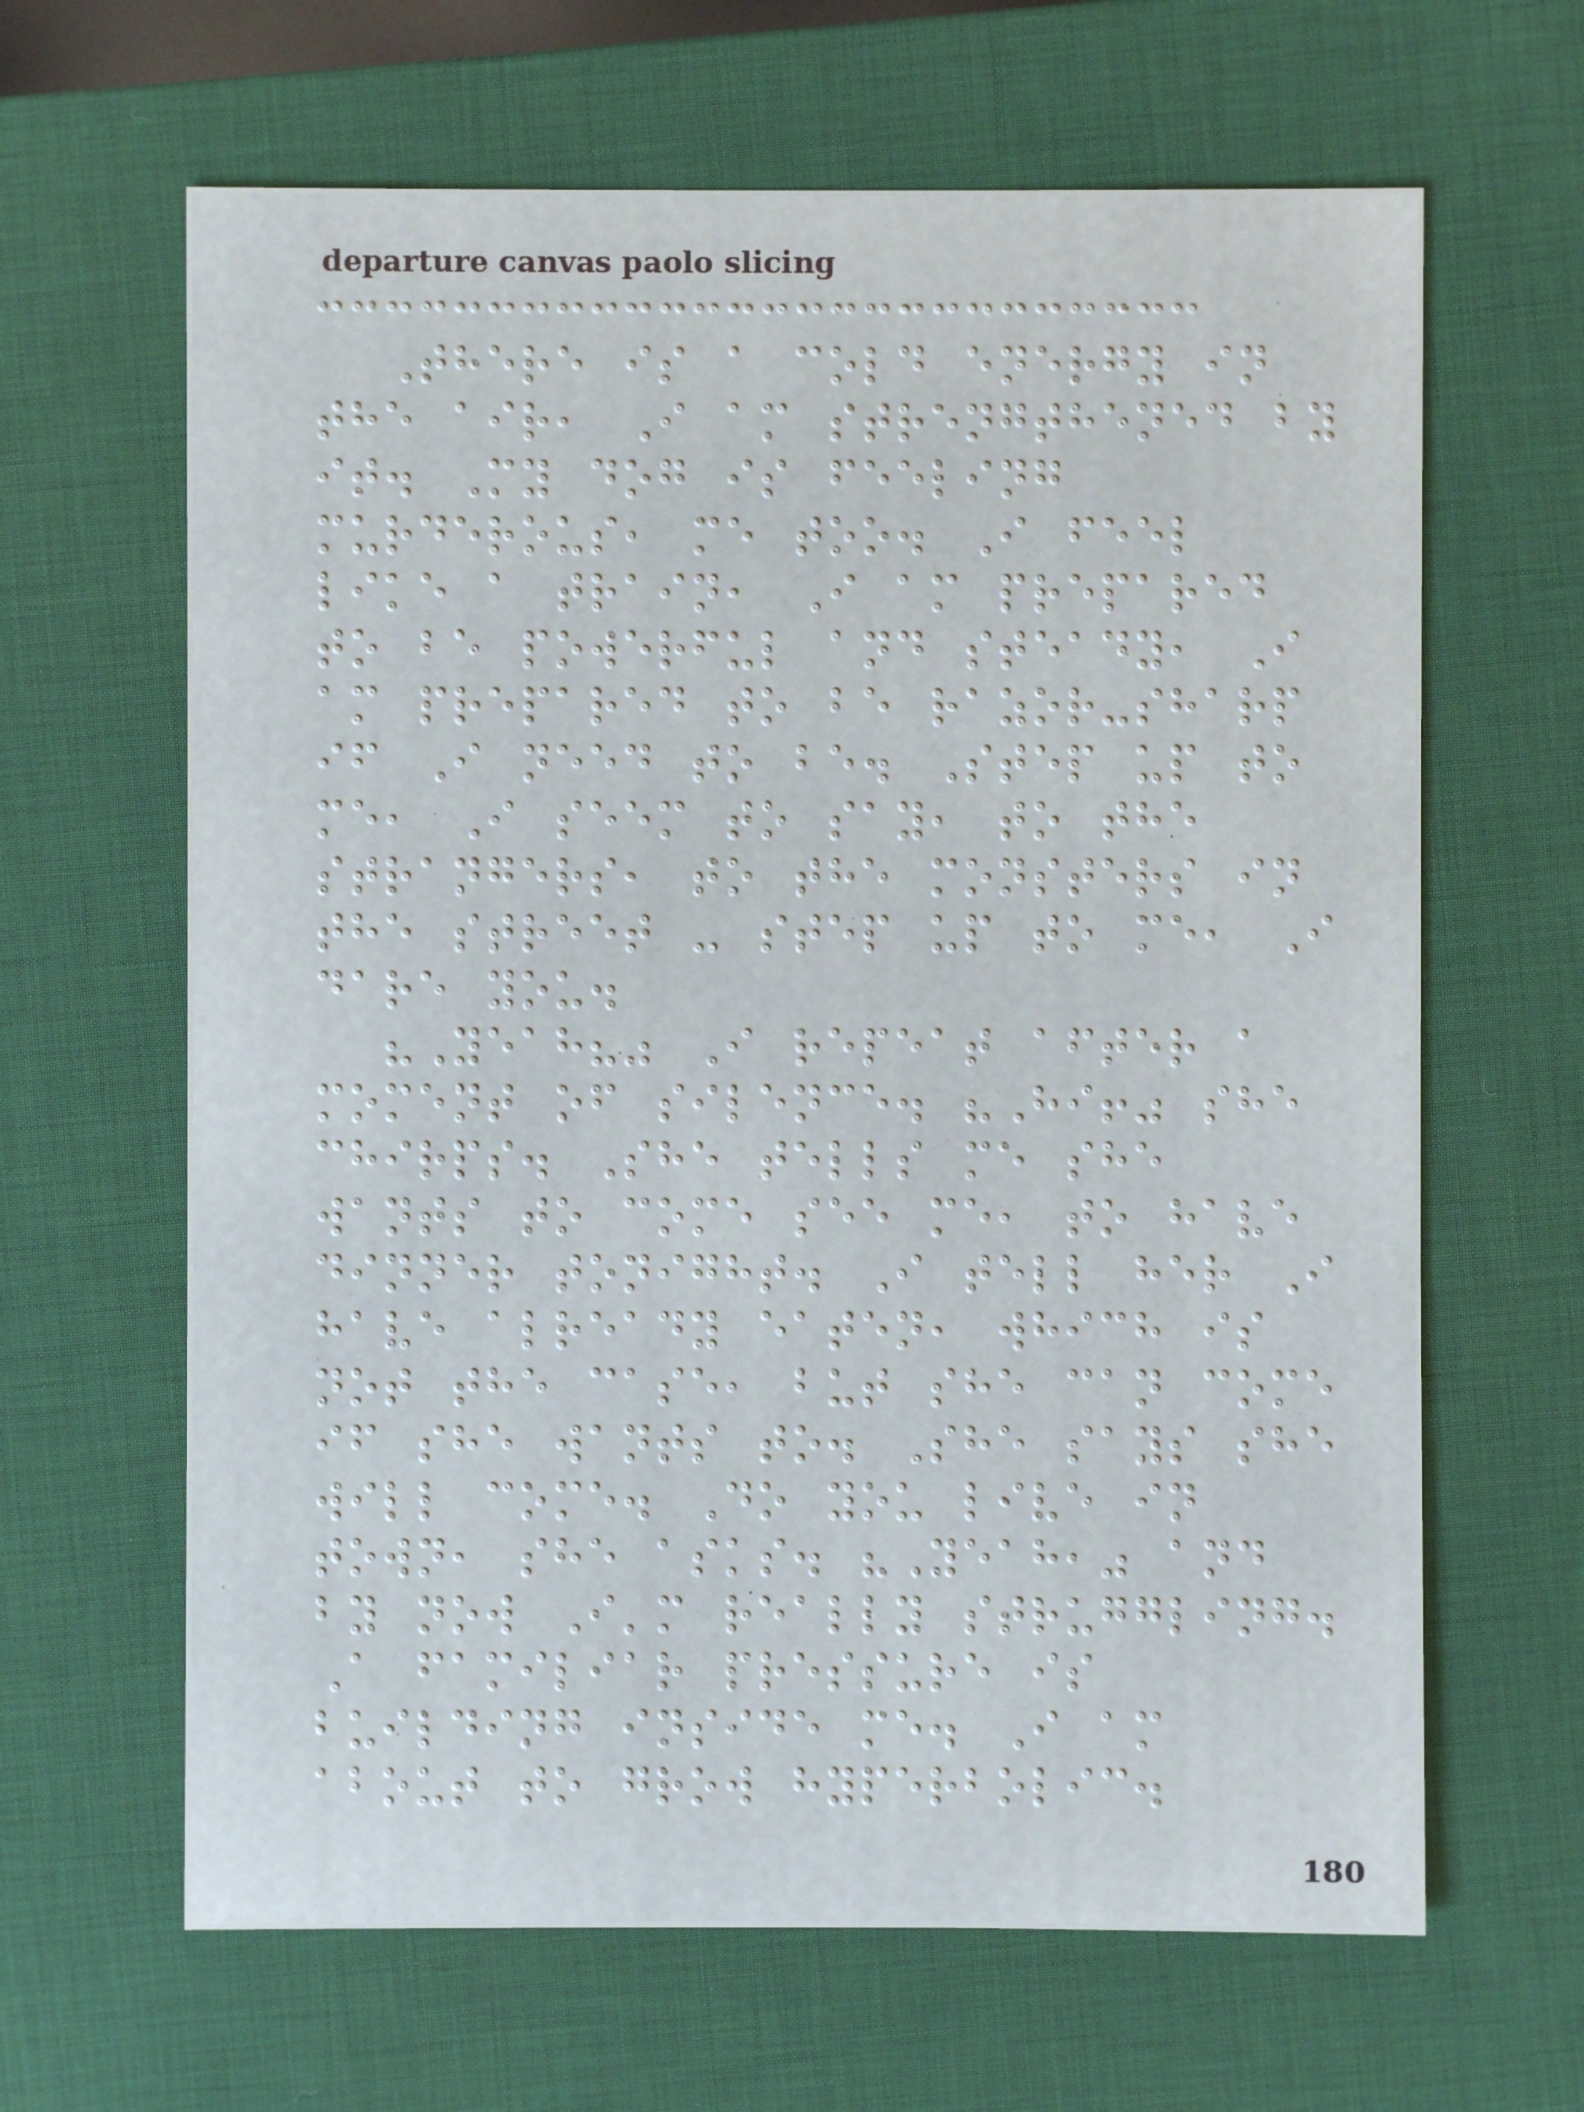There is a cold energy in
the air, I am strengthened by
it. My dog is feeling
murderous, me too. I feel
like a train, I am prepared
to be powerful and steady, I
am prepared to be razor-sharp
if I need to be. Step up to
me, I seem to say, to the
strangers, to the monsters in
the street - step up to me, I
dare you.
"Yeah?" I repeat after a
moment of silence. "Hi!" she
chirps. She tells me she
wants to come see me, to have
dinner tonight. I tell her I
have already eaten, which is
not the case, but she can come
if she wants to. She says she
will come. Do you live in
town, she asks. "Yeah," and
by now I'm really struggling.
A familiar pressure is
building inside me. I am
about to grow hyperbolic.
